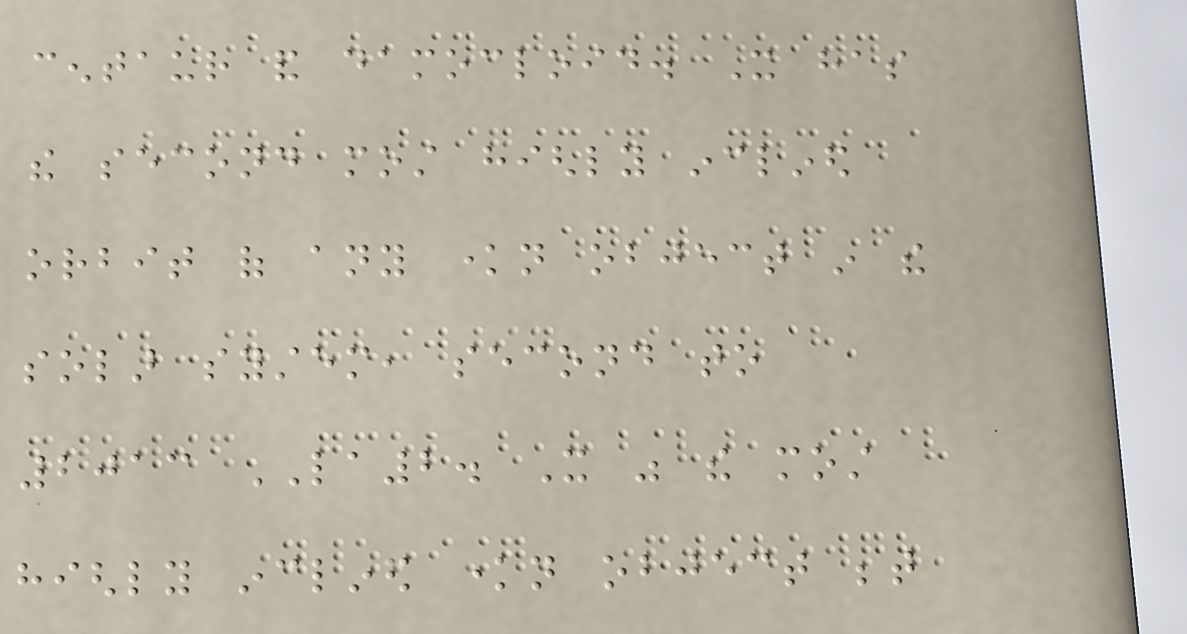centaur and damocloid. It has
the second most highly inclined
orbit of any known object in the
solar system, second to
2013 LA2. It was the most
highly inclined known object between
